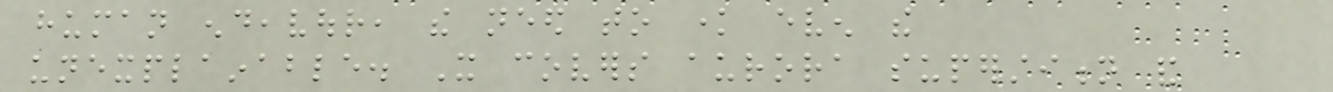human endeavour, the need to know even the
unexplainable. It covers aurora superstition and
